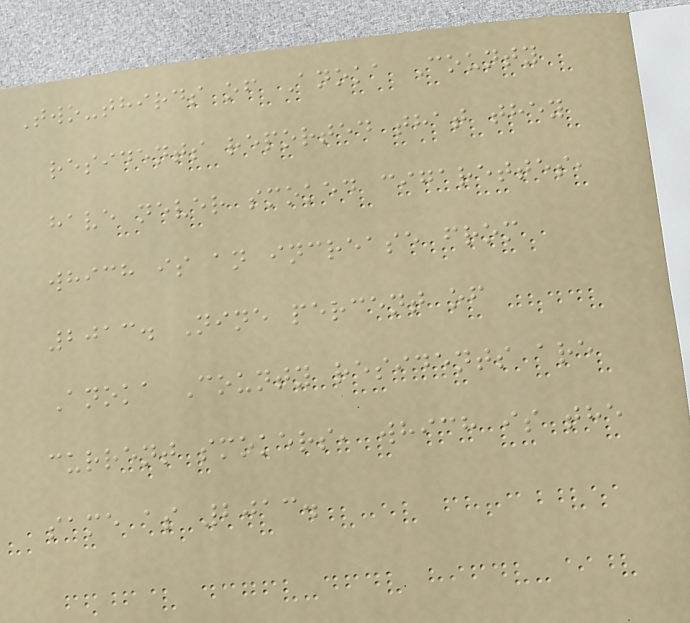Two-thirds of Anoka County
residents reported that they
have never smoked cigarettes,
which is an increase from
2013. Nine percent of
Anoka County residents are
current smokers, which is the
same as 2013.
